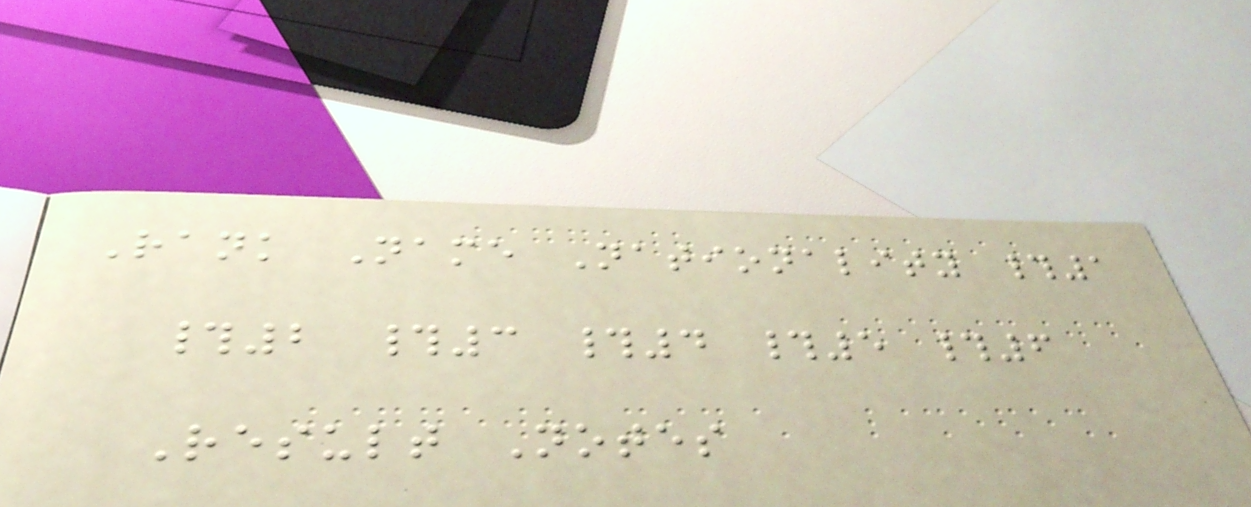Rank Name Nationality #1
#2 #3 #4 #5 #6
Result Notes
